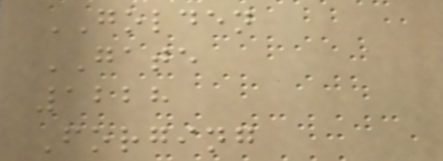GOLDEN
GATE
1228
Forging
